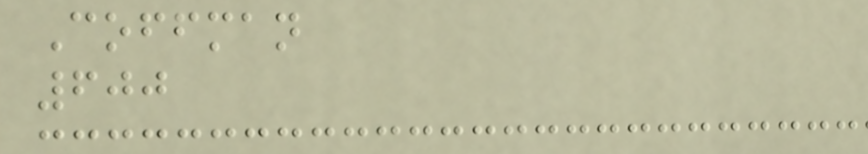Coffman
600
